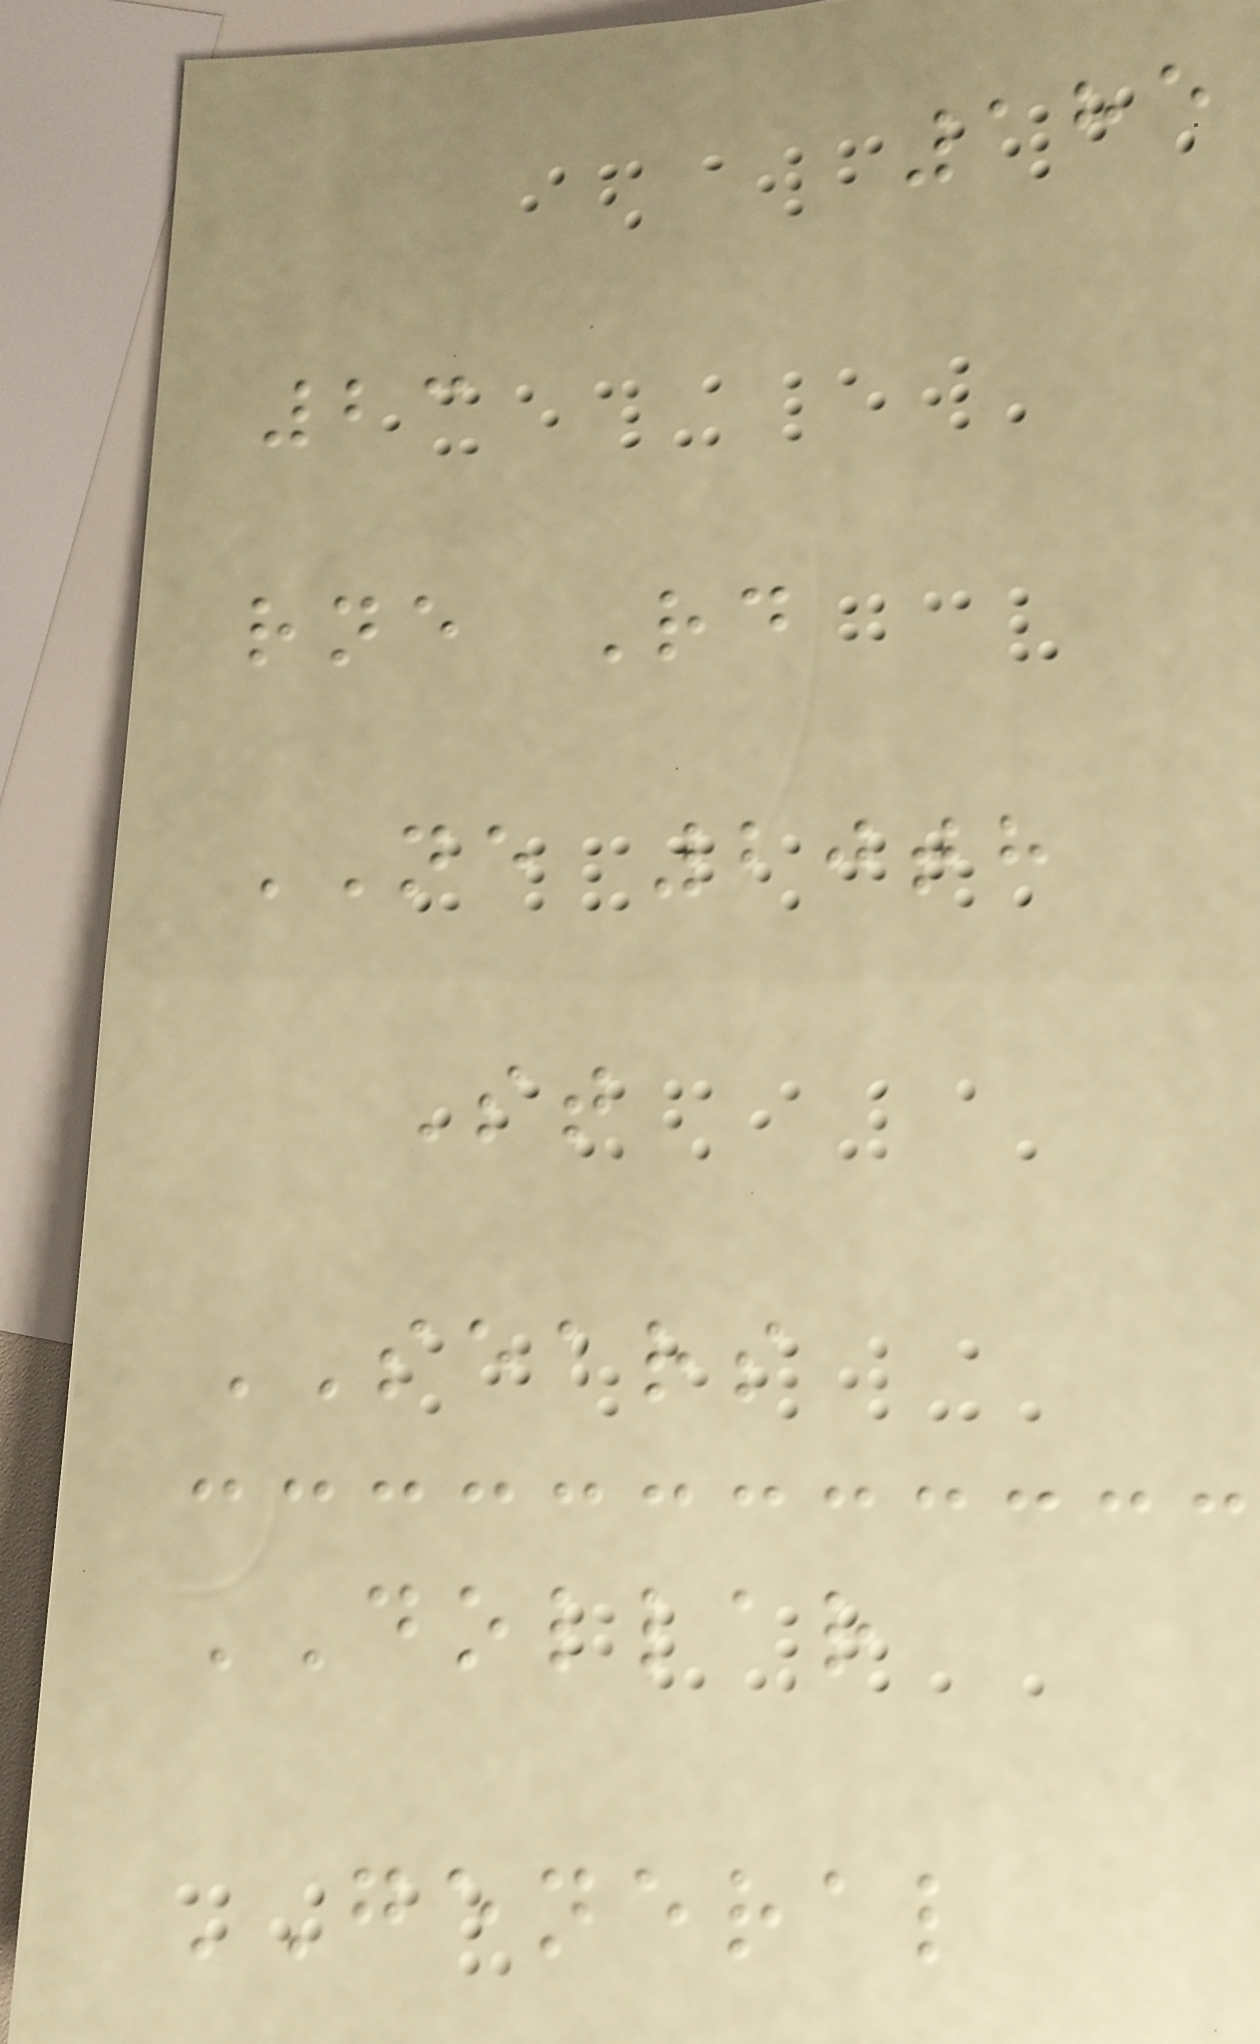185
23
rne Rd
NE 20th
St
SEARS
DOLLAR
GENERAL
